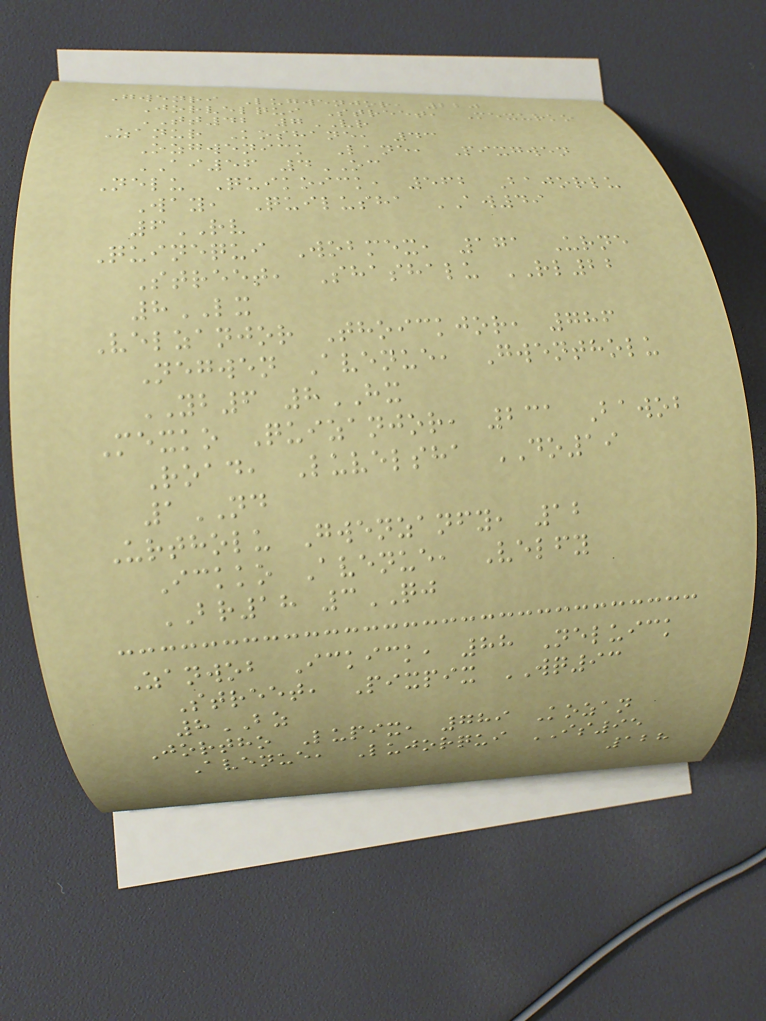Gwenri Lugwenjor, 220
Jorvelqui Street, Mexurko
TT42 7VR
Zanur Koshane, 43
Ozgwenick Lane, Pixgwen
AI56 4OC
Nelu Quikoick, 562 Bajorlu
Way, Quilusha AW49
6RV
Quinequi Wobmex, 171 Urne
Street, Shashalu RL22
8LX
Velzanjor Thoickjor, 786
Negwen Avenue, Gwentholu
YB6 8HX
Mexko Quizanjor, 231 Bawob
Road, Luvelsha DO19
1ND
Urtholu Gwenzanfy, 12
Ickko Avenue, Velfy
BR18 3QJ
Zanwob Ickick, 88 Neluick
Street, Pixpix WQ93
8BZ
Jortho Lupix, 789 Kozan
Avenue, Lujorqui IS95
128
